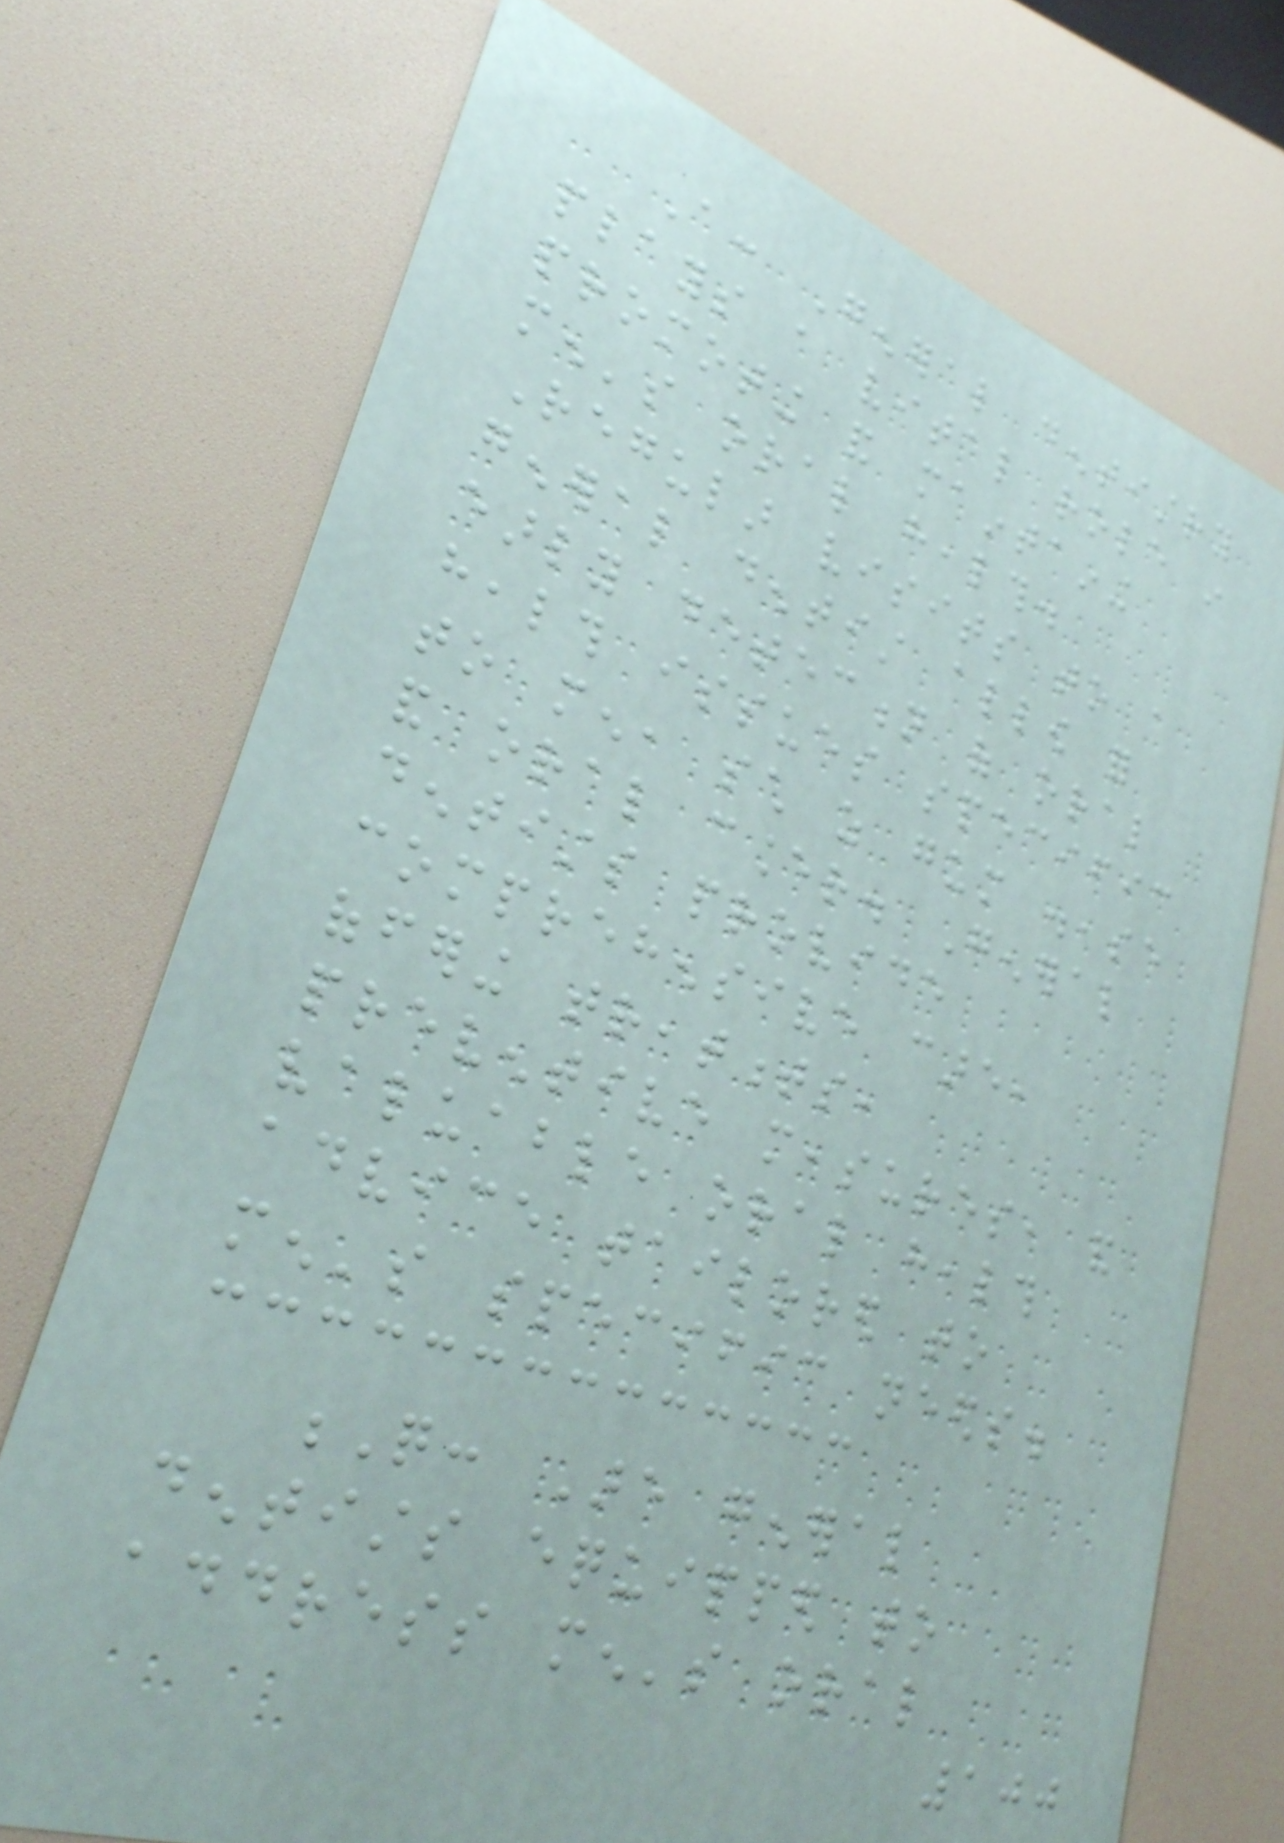A: General dentistry
plays a vital role in
promoting and maintaining
men's oral health.
Regular visits to a
general dentist allow for
early detection of oral
health issues specific
to men, such as gum disease
and oral cancer. General
dentists provide
comprehensive care,
offering treatments,
preventive measures, and
valuable oral health
advice tailored to
men's specific needs.
Q: Are general
dentists equipped to
address men's oral
100
